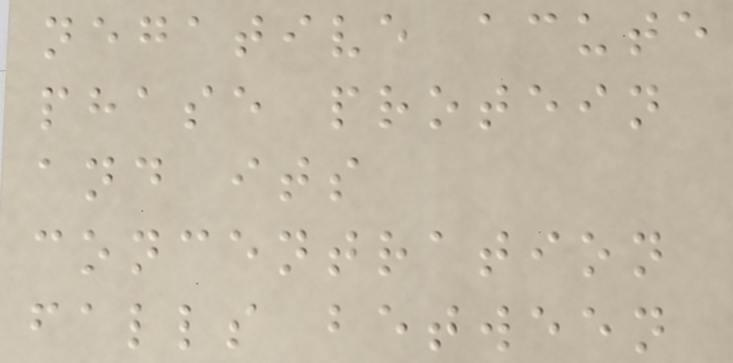negative acute
phase protein
and its
concentration
falls between
